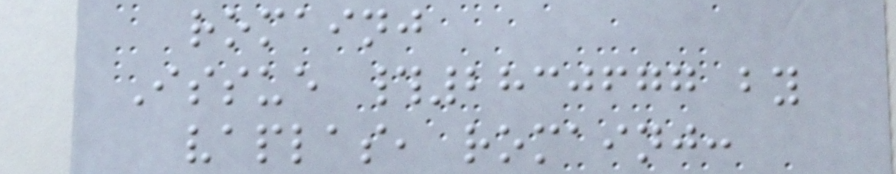romainj
Issue #2830677 by
vaplas, romainj:
